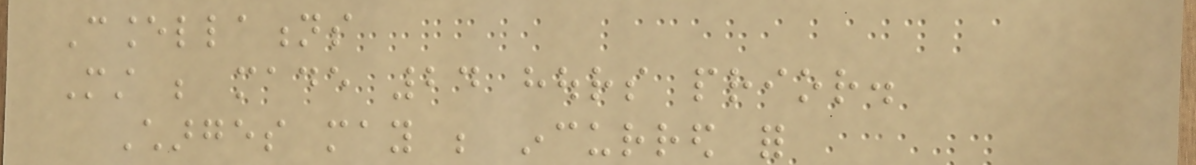Cancellations
Must be made 24 hours prior.
Charges may be incurred for
